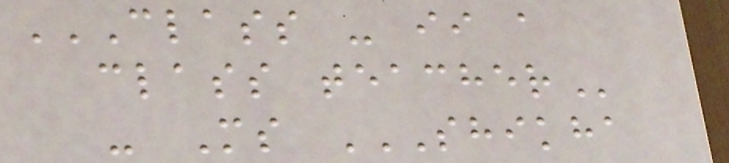CLASS - II A
CLASS TEACHER
- Ms SHIKHA
